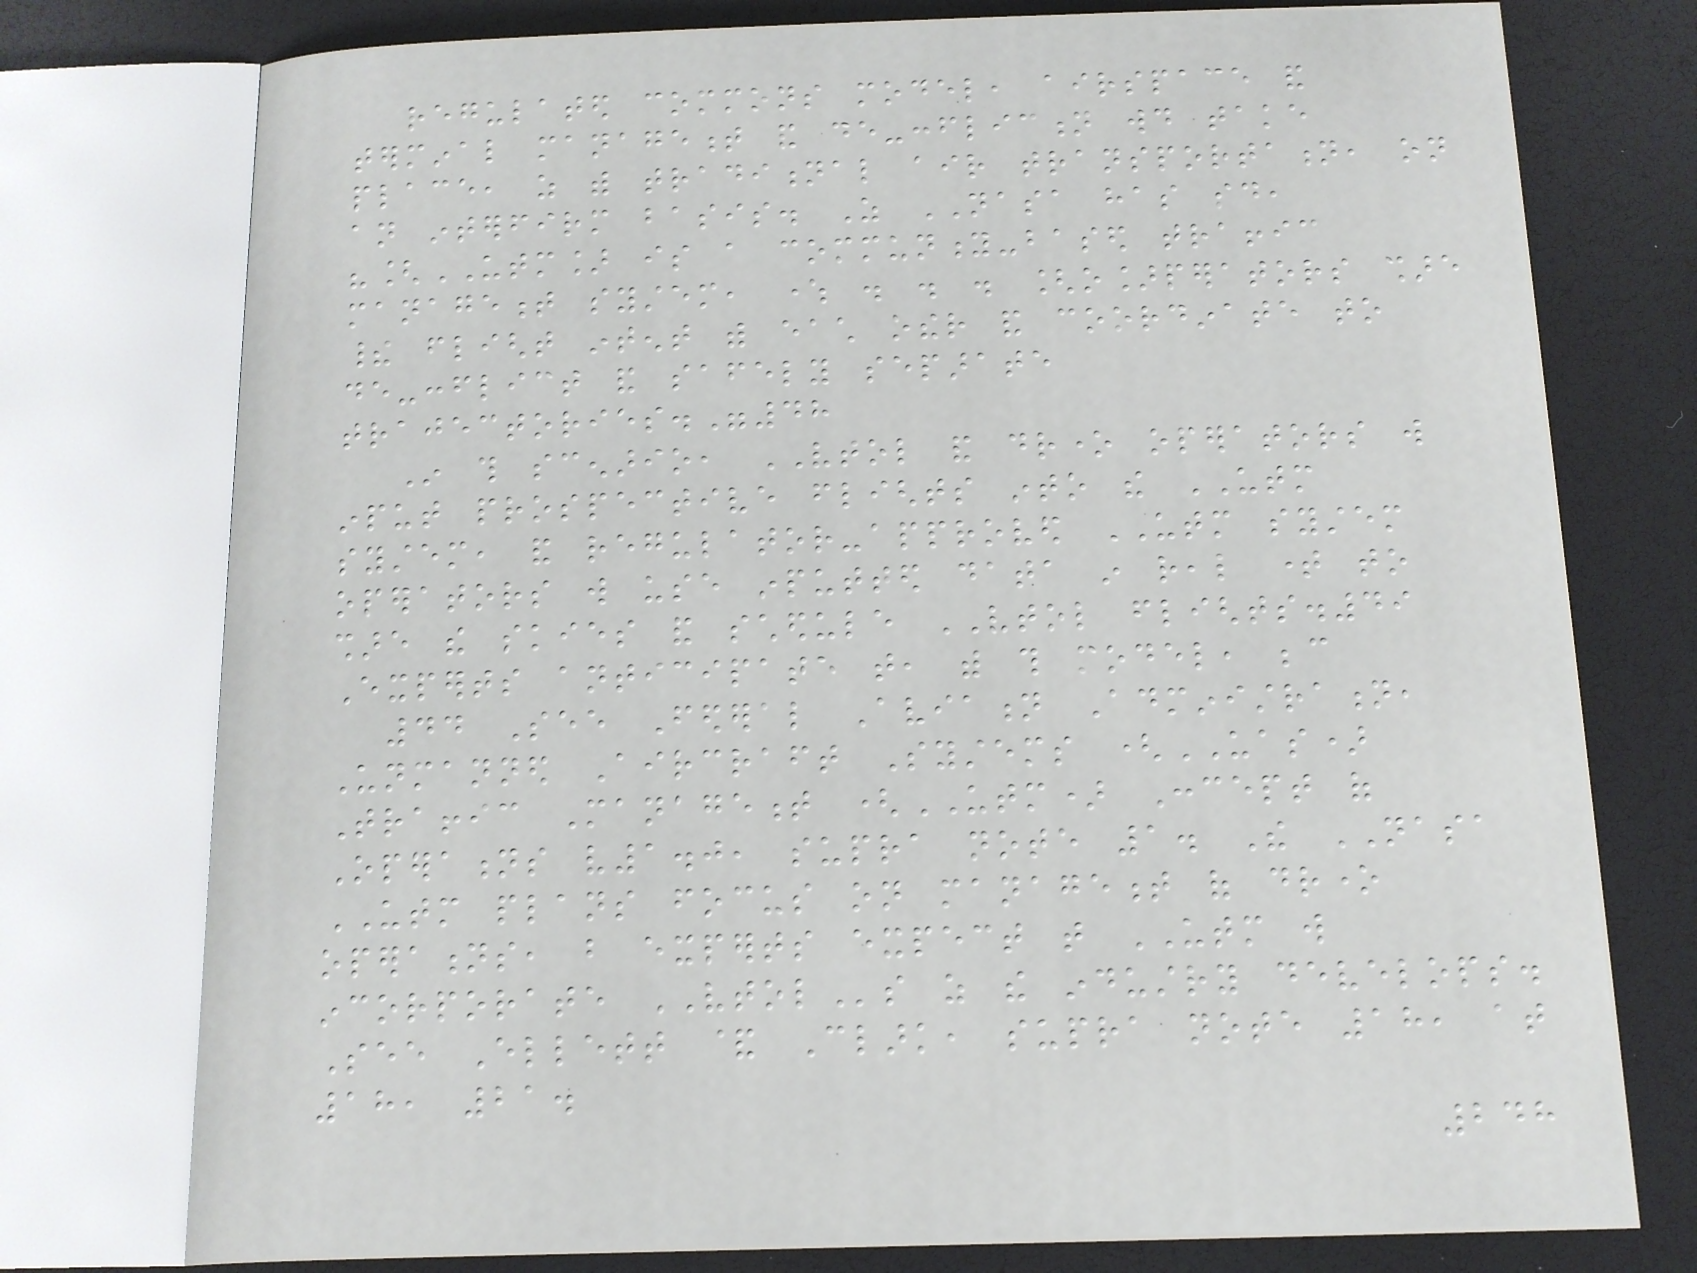regulated commons model, airspace and
terminal management and de-confliction would take
place, as with traditional air transportation, on
an interfirm basis. As NASA has said,
"[UTM] is a community-based traffic
management system, where . . . [o]perators share
their flight intent with each other and coordinate to
de-conflict and safely separate
trajectories."48
In this scenario, VTOL and drone operators will
input prospective flights into the UTM
system, and regulator-approved UTM system
operators will use inputted data in real time to
share the skies and schedule VTOL flights.49
Experts anticipate that, with this model, because
44 See Federal Aviation Administration,
Unmanned Aircraft Systems (UAS)
Traffic Management (UTM) Concept of
Operations v1.0, supra note 1. The NASA
UTM plans focus on management of drone
operations, but experts expect that UTM will
incorporate VTOLs as the industry develops.
See Ellett & Clark, supra note 18, at
18, 21.
248
